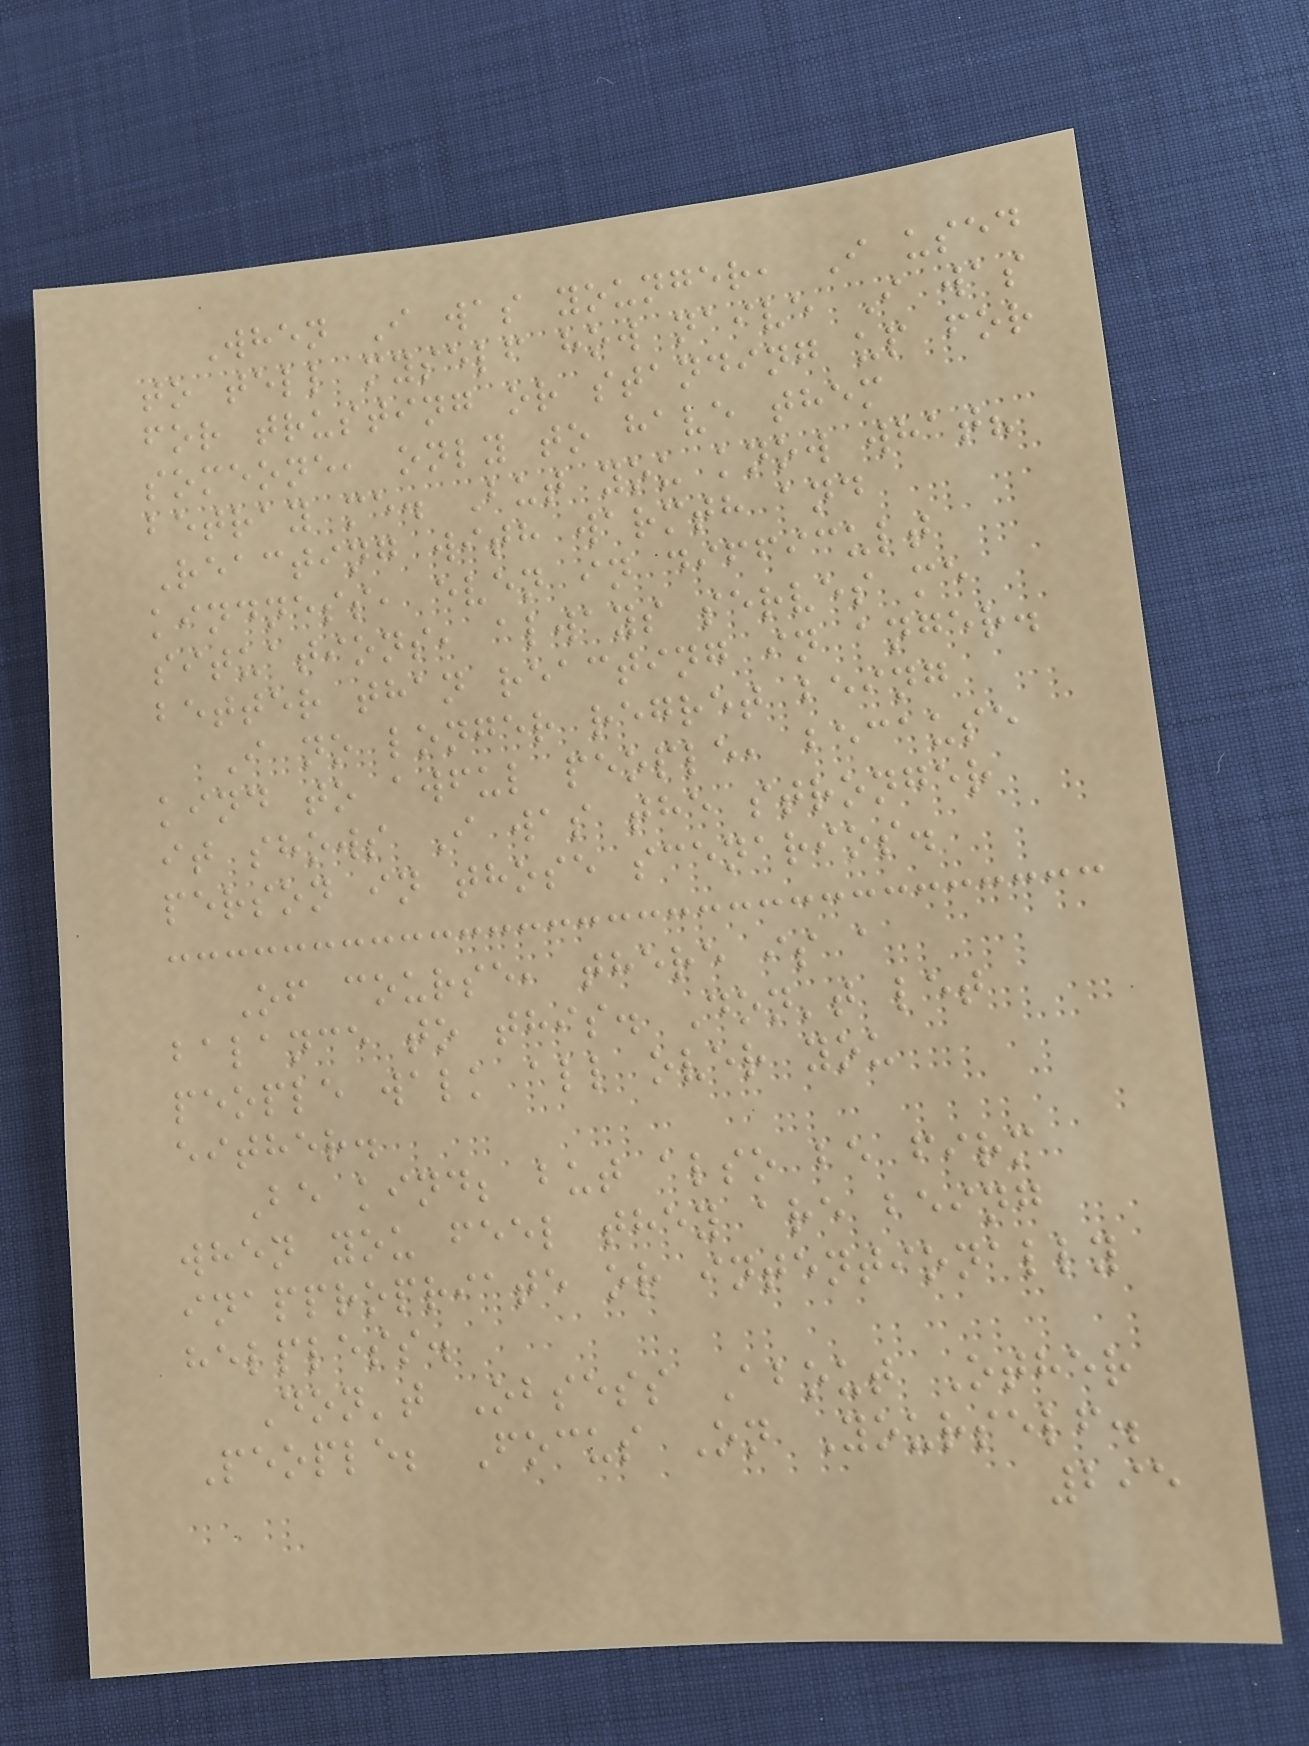When I was younger, I used
to tell myself how naive I was
for trusting or standing up for
someone, only to have them
betray me. But you know what?
Reacting with warmth and
kindness, even in difficult
situations, always serves me
better than reacting in anger.
I no longer regret being
kind to awful people, because
it shows I was the stronger
person in those scenarios.
Of course, there is a
balance to this. Don't let
people walk all over you
either.
Be kind; but also be firm
when you feel they are being
inappropriate or intentionally
helpless.
Don't Obsess About Other
People; Focus On Yourself.
295
